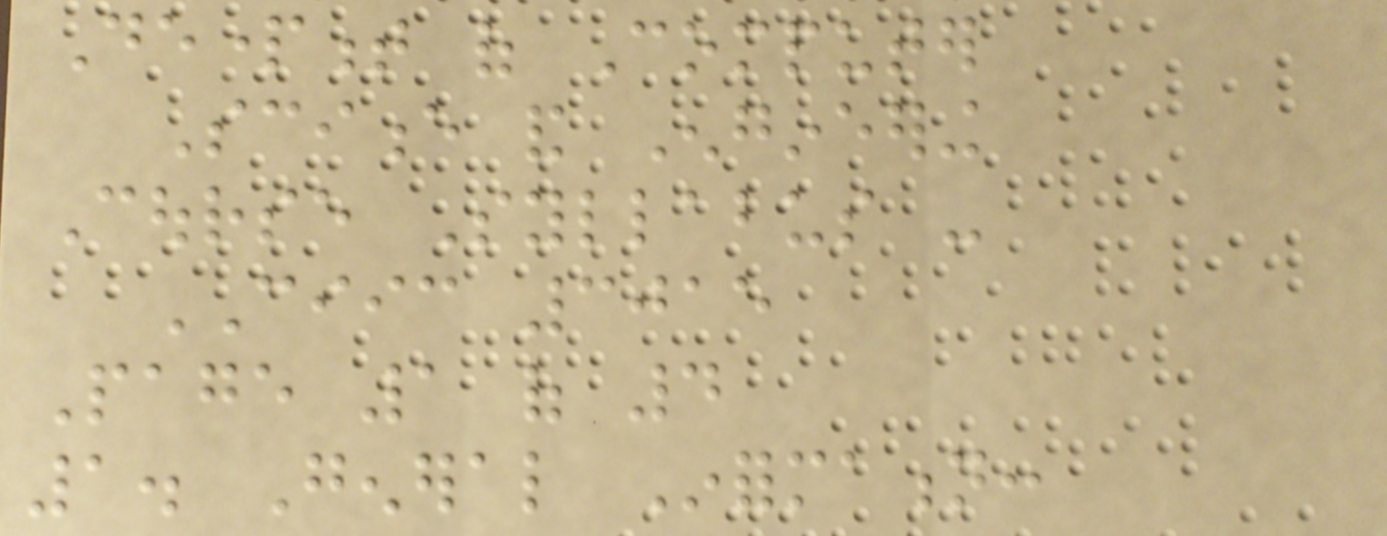Department of Computer
Science and Engineering
Course Syllabus -
CIIC 3015
Page 1 of 4
1. General Information:
